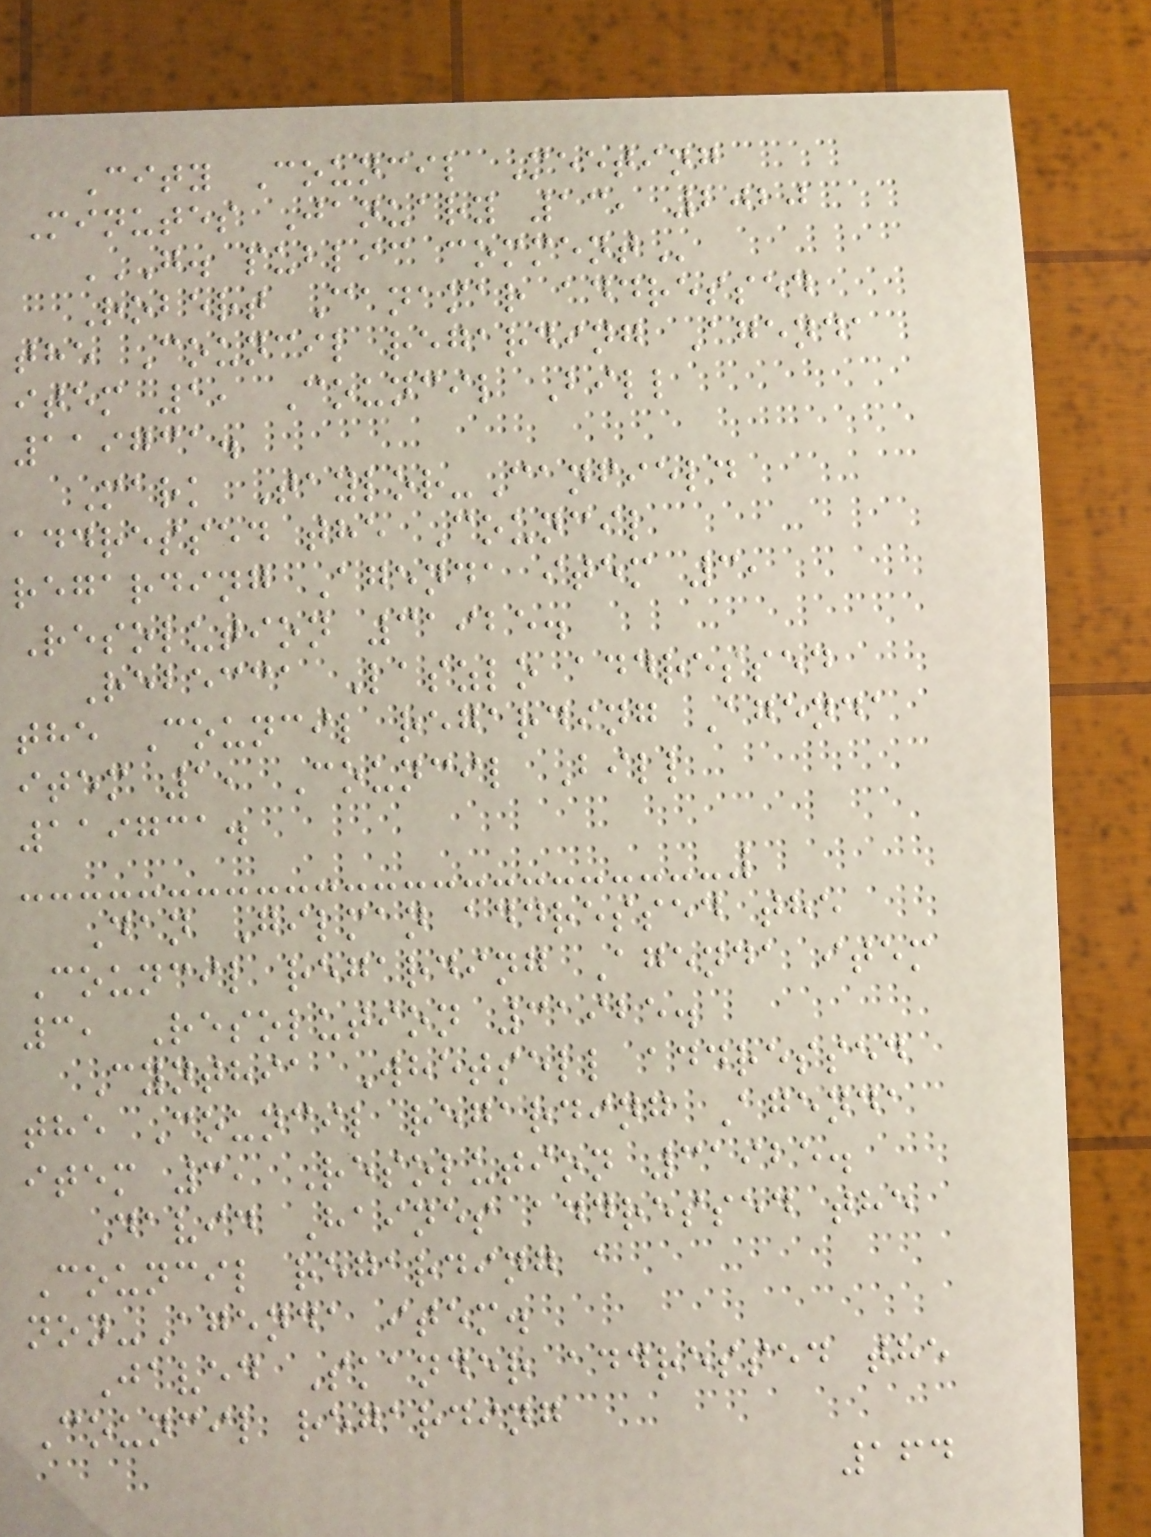City Council Meeting
Minutes January 13, 2020
G. PUBLIC COMMENT
Robert Canamar addressed
the Council regarding Agenda
item 1, Council Bill
119731.
Mark Taylor-Canfield
addressed the Council
regarding Agenda item 3,
Resolution 31925.
Rebecca Laszlo addressed
the Council regarding Agenda
item 1, Council Bill
119731.
Dan Gilman addressed the
Council regarding Agenda item
3, Resolution 31925.
Cynthia Whetsell addressed
the Council regarding Agenda
item 3, Resolution 31925.
David Haines addressed the
Council regarding a
non-Agenda item.
Javed Skander addressed the
Council regarding
164
